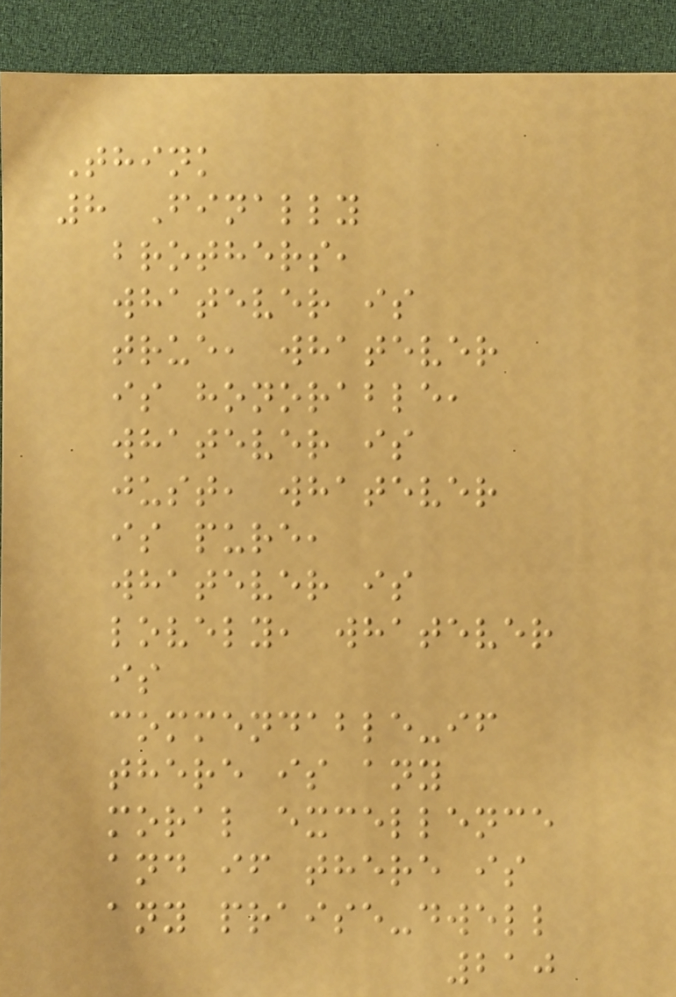Think
8 Finally
brothers,
whatever is
true, whatever
is honorable,
whatever is
just, whatever
is pure,
whatever is
lovely, whatever
is
commendable-if
there is any
moral excellence
and if there is
any praise-dwell
210
